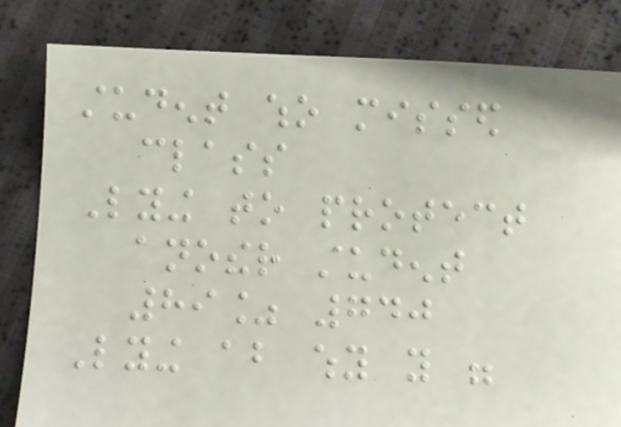student who missed
class
Lying to protect
another student
89% 740
Lying about why you were
